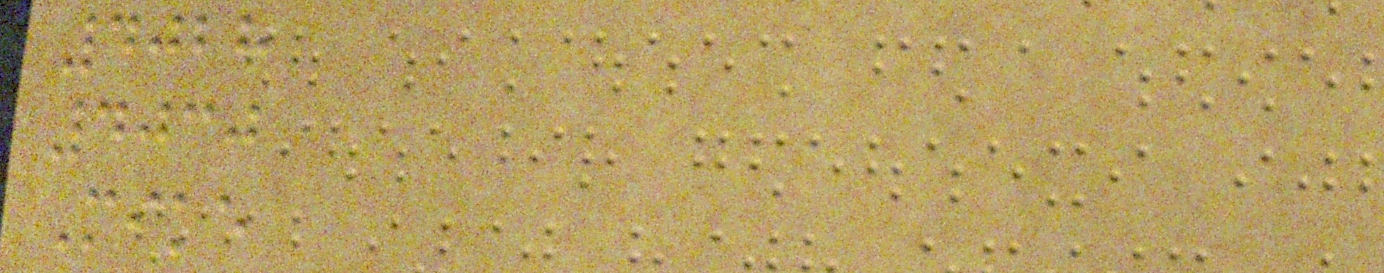4028
4030
Mike
